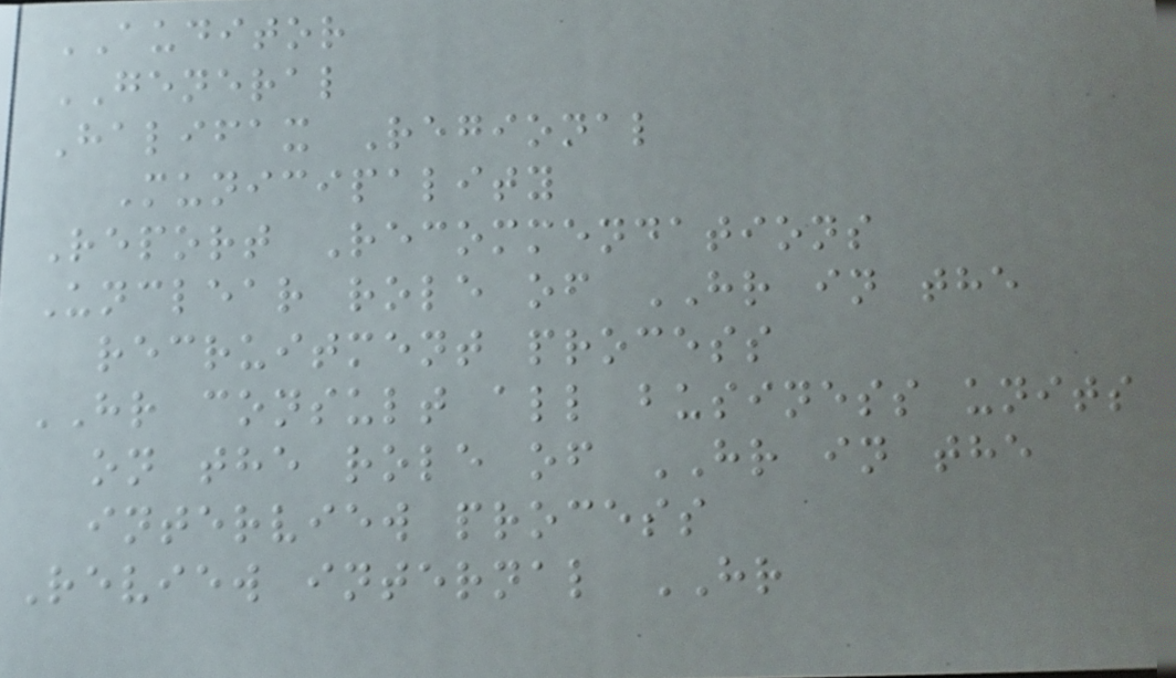AUDITOR
GENERAL
Halifax Regional
Municipality
Report Recommendations
Unclear role of HR in the
recruitment process
HR consult all business units
on the role of HR in the
interview process
Review internal HR
